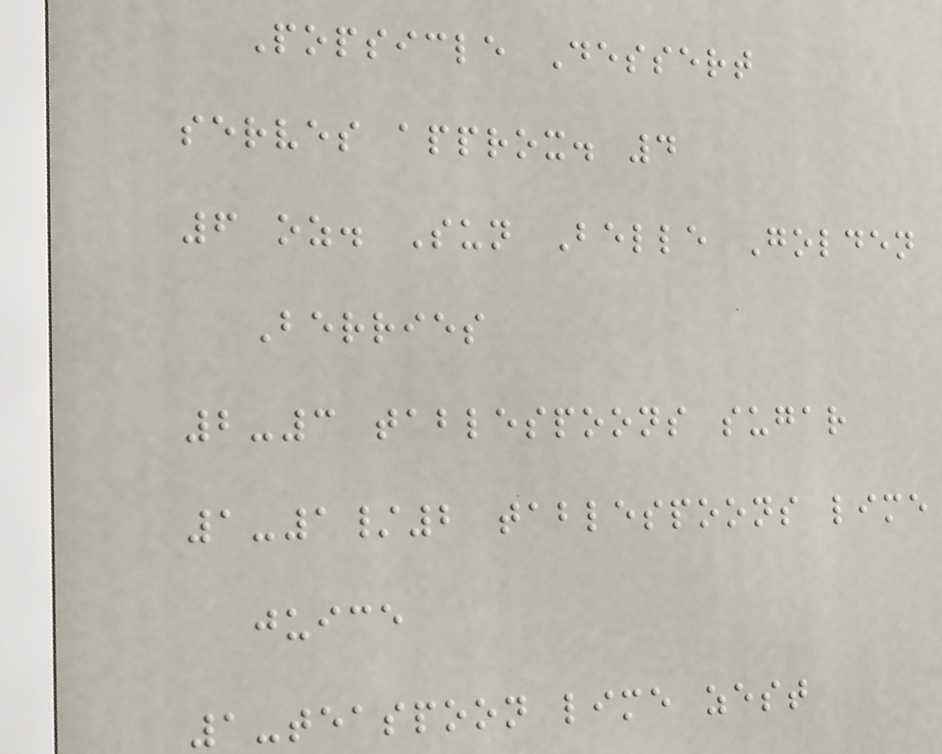Popsicle Dessert
serves approx. 4
6 oz. Sun Belle Golden
Berries
2-3 tablespoons sugar
1-1/2 tablespoons lime
juice
1-teaspoon lime zest
